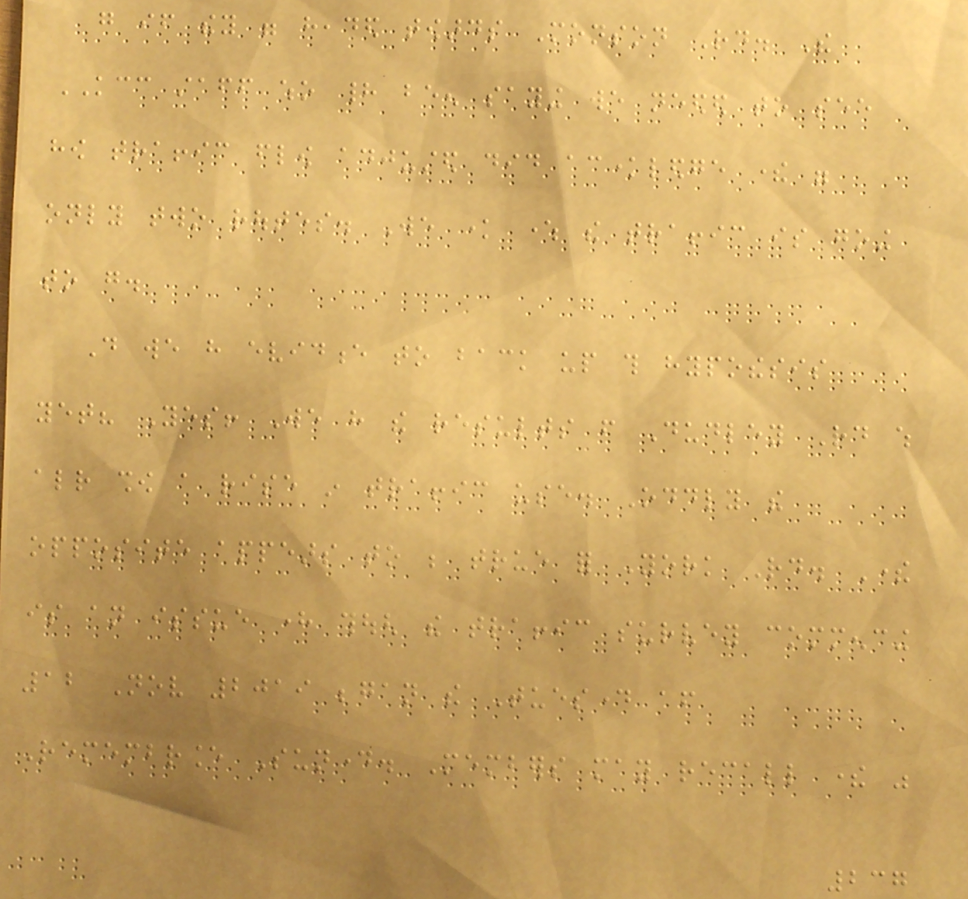go if they were headed towards Monson Rd. The
KCC staff who had been saying we needed to see
how traffic flow adjusted did acknowledge there were
only two routes. We know where the traffic is going
to go.
Do we have evidence to back up this hypothesis
yet? Yes! We have the results from Dudley Rd which
already show a rise in traffic use. Oddly the
opposite appears to be true for York Rd. There
is an issue here though the traffic survey commencing
12 Nov 2019 began the Tuesday after
Remembrance Sunday. Members may recall there was
237
